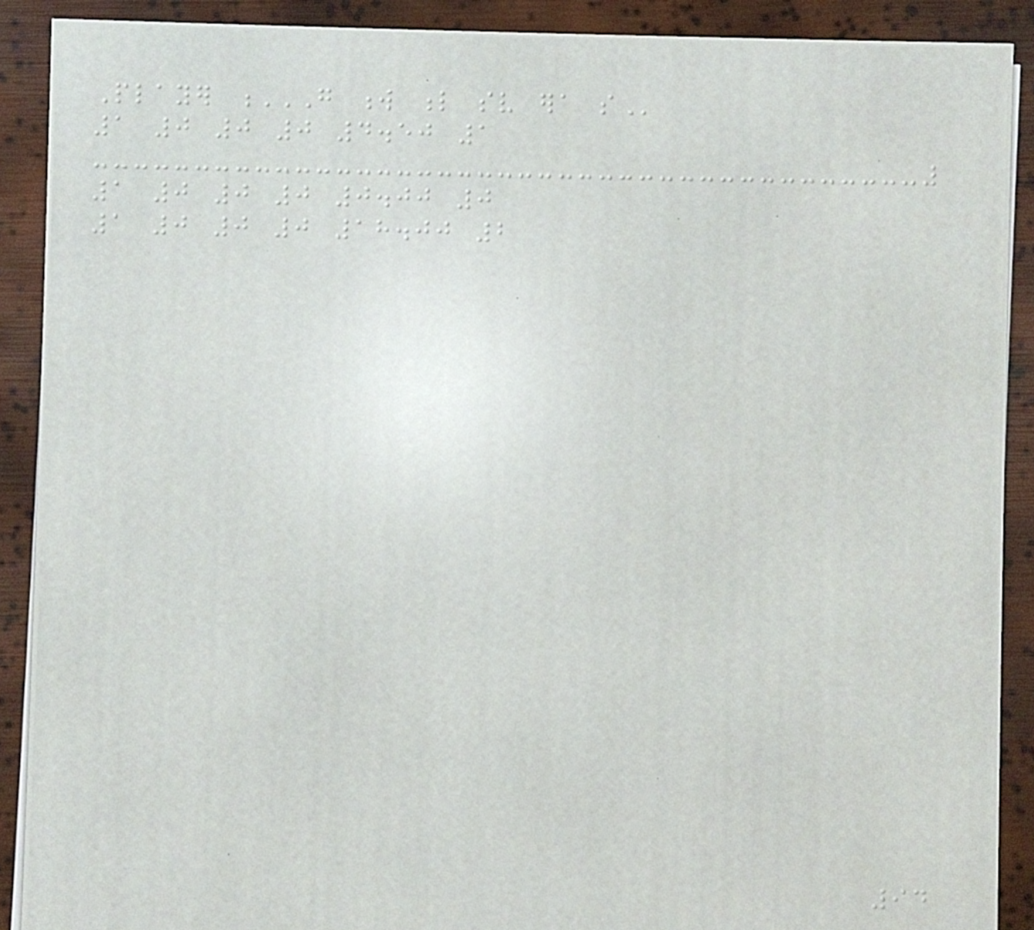Player G W L SV ERA SO
1 0 0 0 4.50 1
1 0 0 0 0.00 0
1 0 0 0 18.00 2
94
